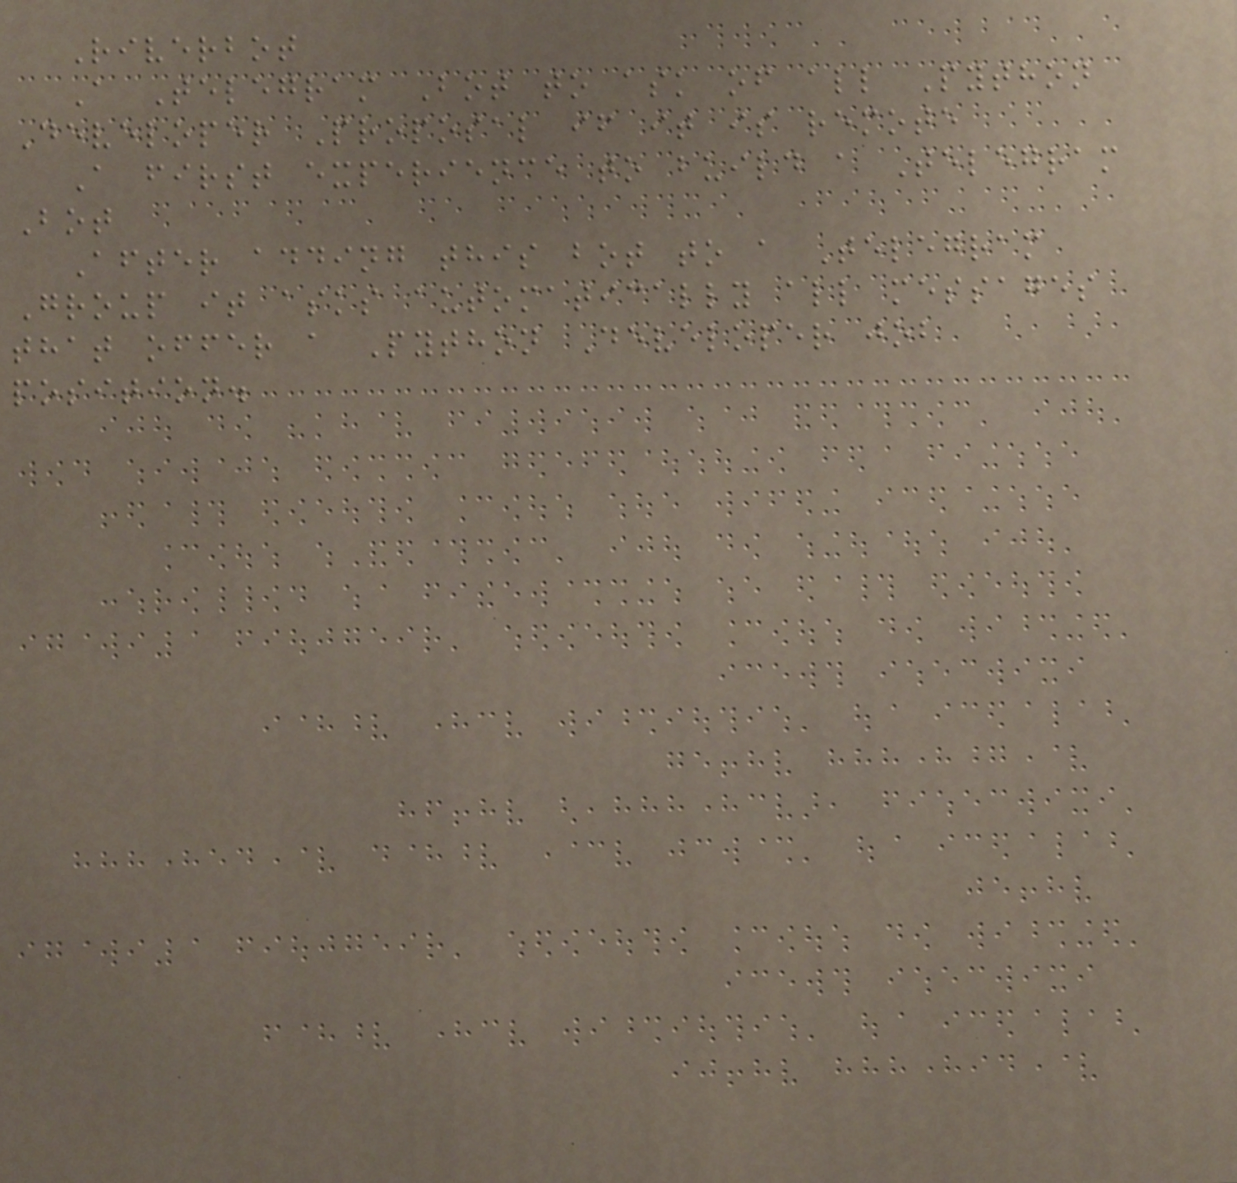Riverbot
A Telegram Bot to ask of all Python
Developer Proposal if it is remote
A first experience to build a Telegram
Bot
After adding this bot to a Telegram
Group it asks automatically all messages
that offer a Python Developer job
position.
